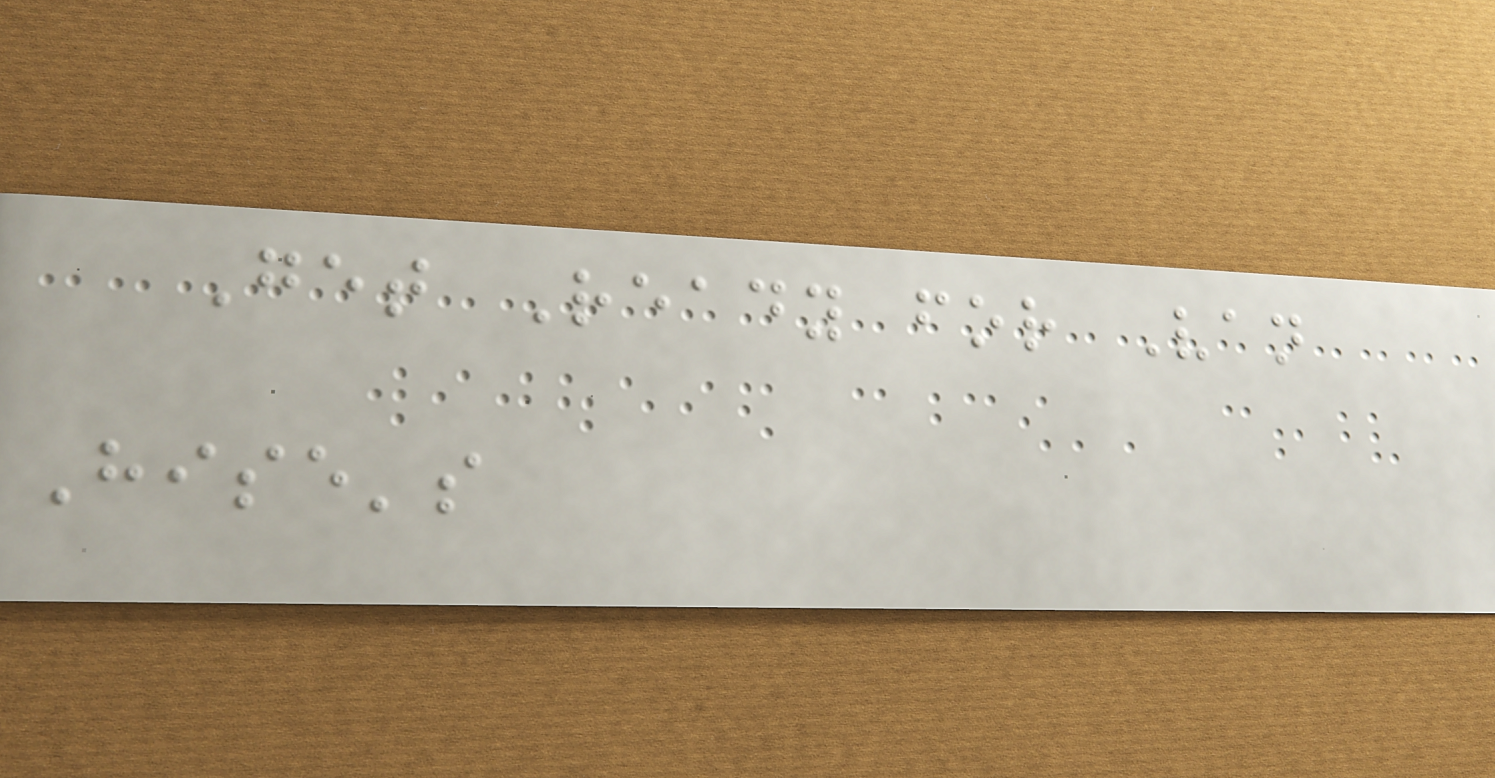Get Ready for Van
Hise's
